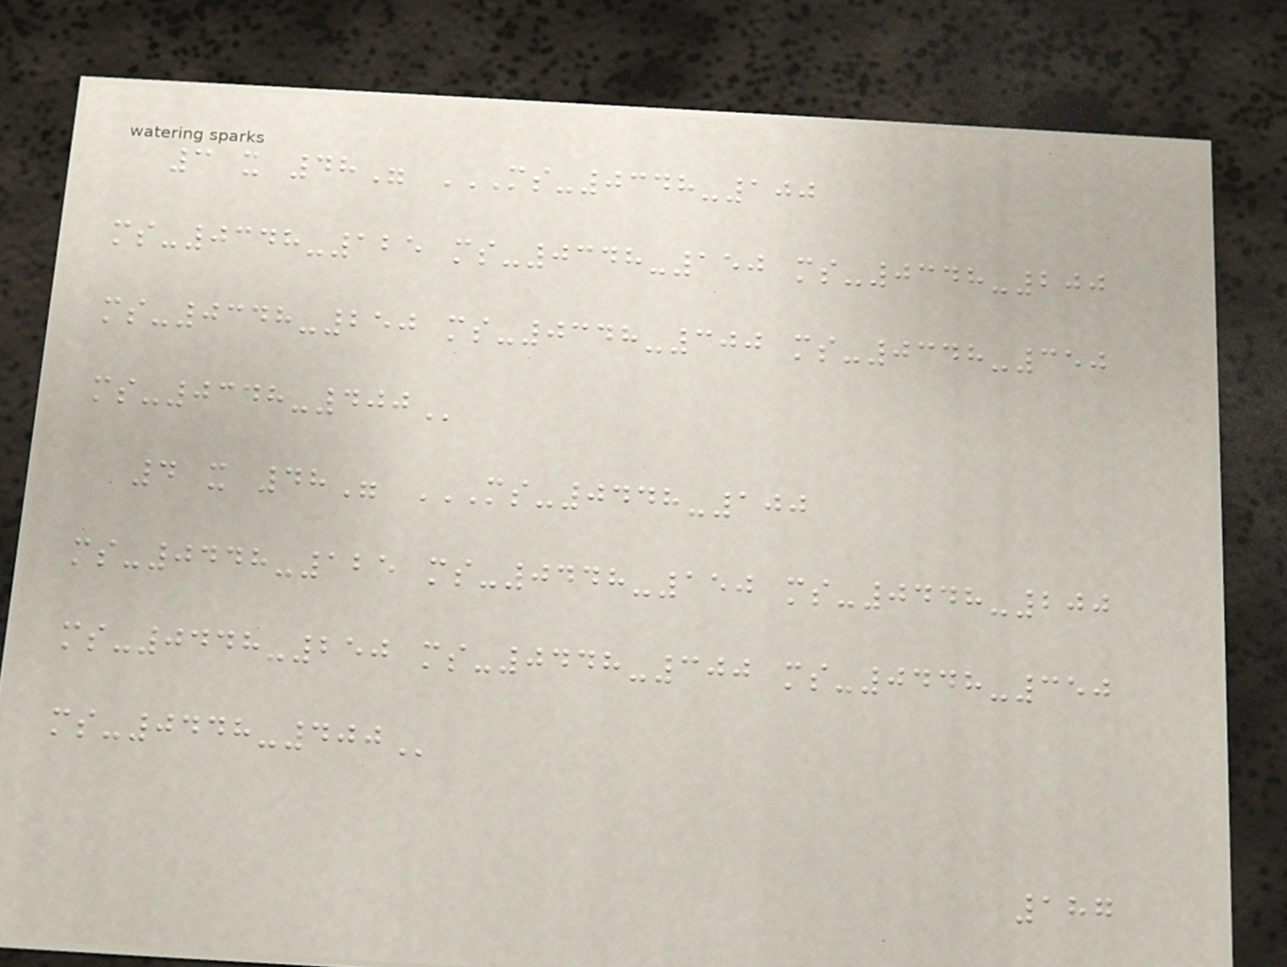3 x 48" MS-0348-100
MS-0348-125 MS-0348-150 MS-0348-200
MS-0348-250 MS-0348-300 MS-0348-350
MS-0348-400
4 x 48" MS-0448-100
MS-0448-125 MS-0448-150 MS-0448-200
MS-0448-250 MS-0448-300 MS-0448-350
MS-0448-400
187
